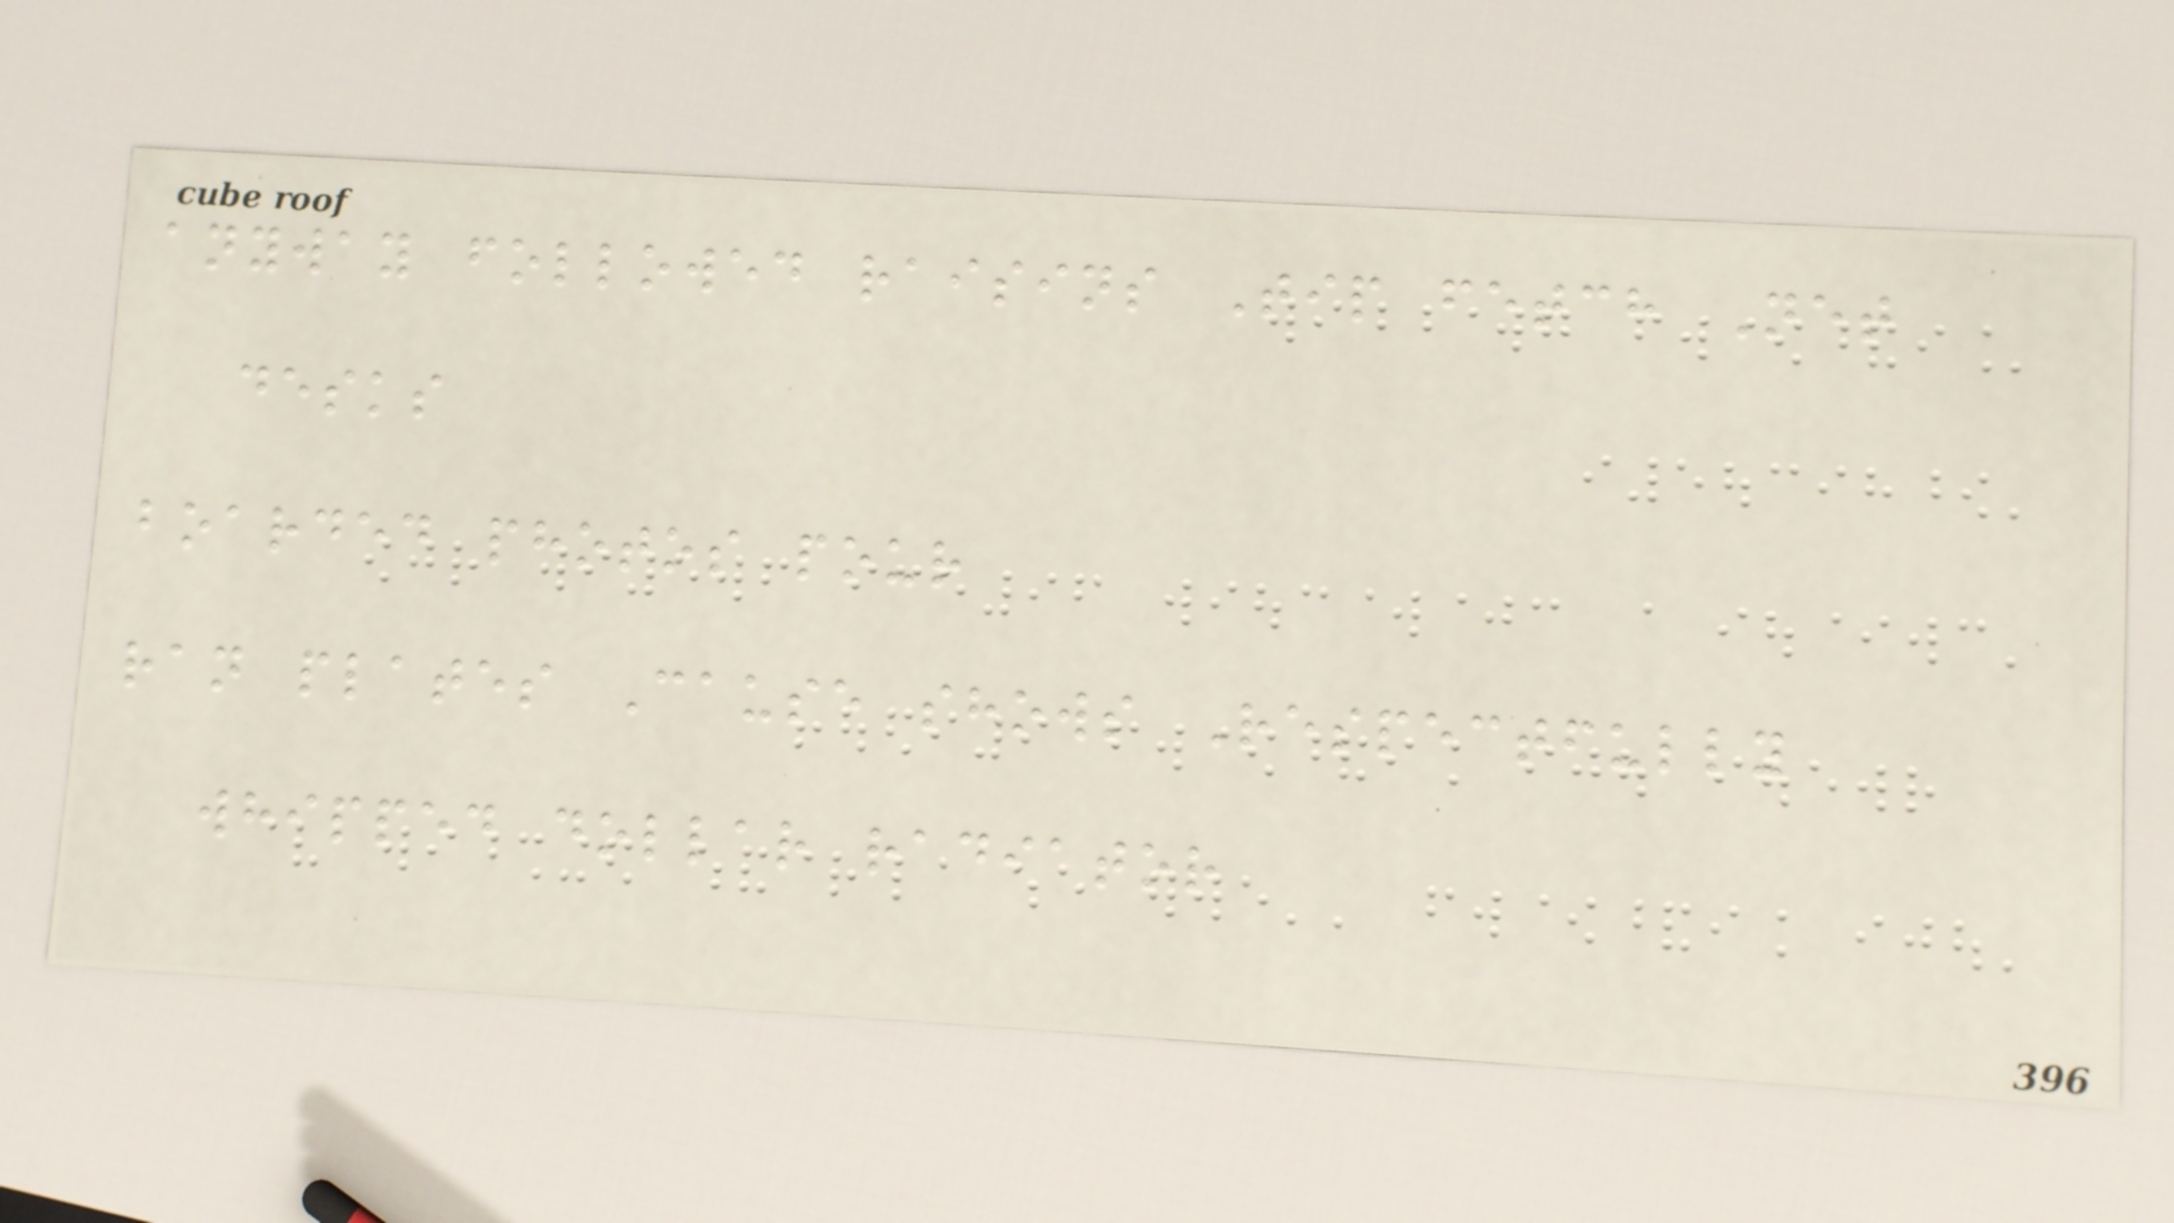anyway followed raisins Tip fetch Net
desks
boarded photos pour
ran plates Cause shows Respectfully
whipped dollar radiator
